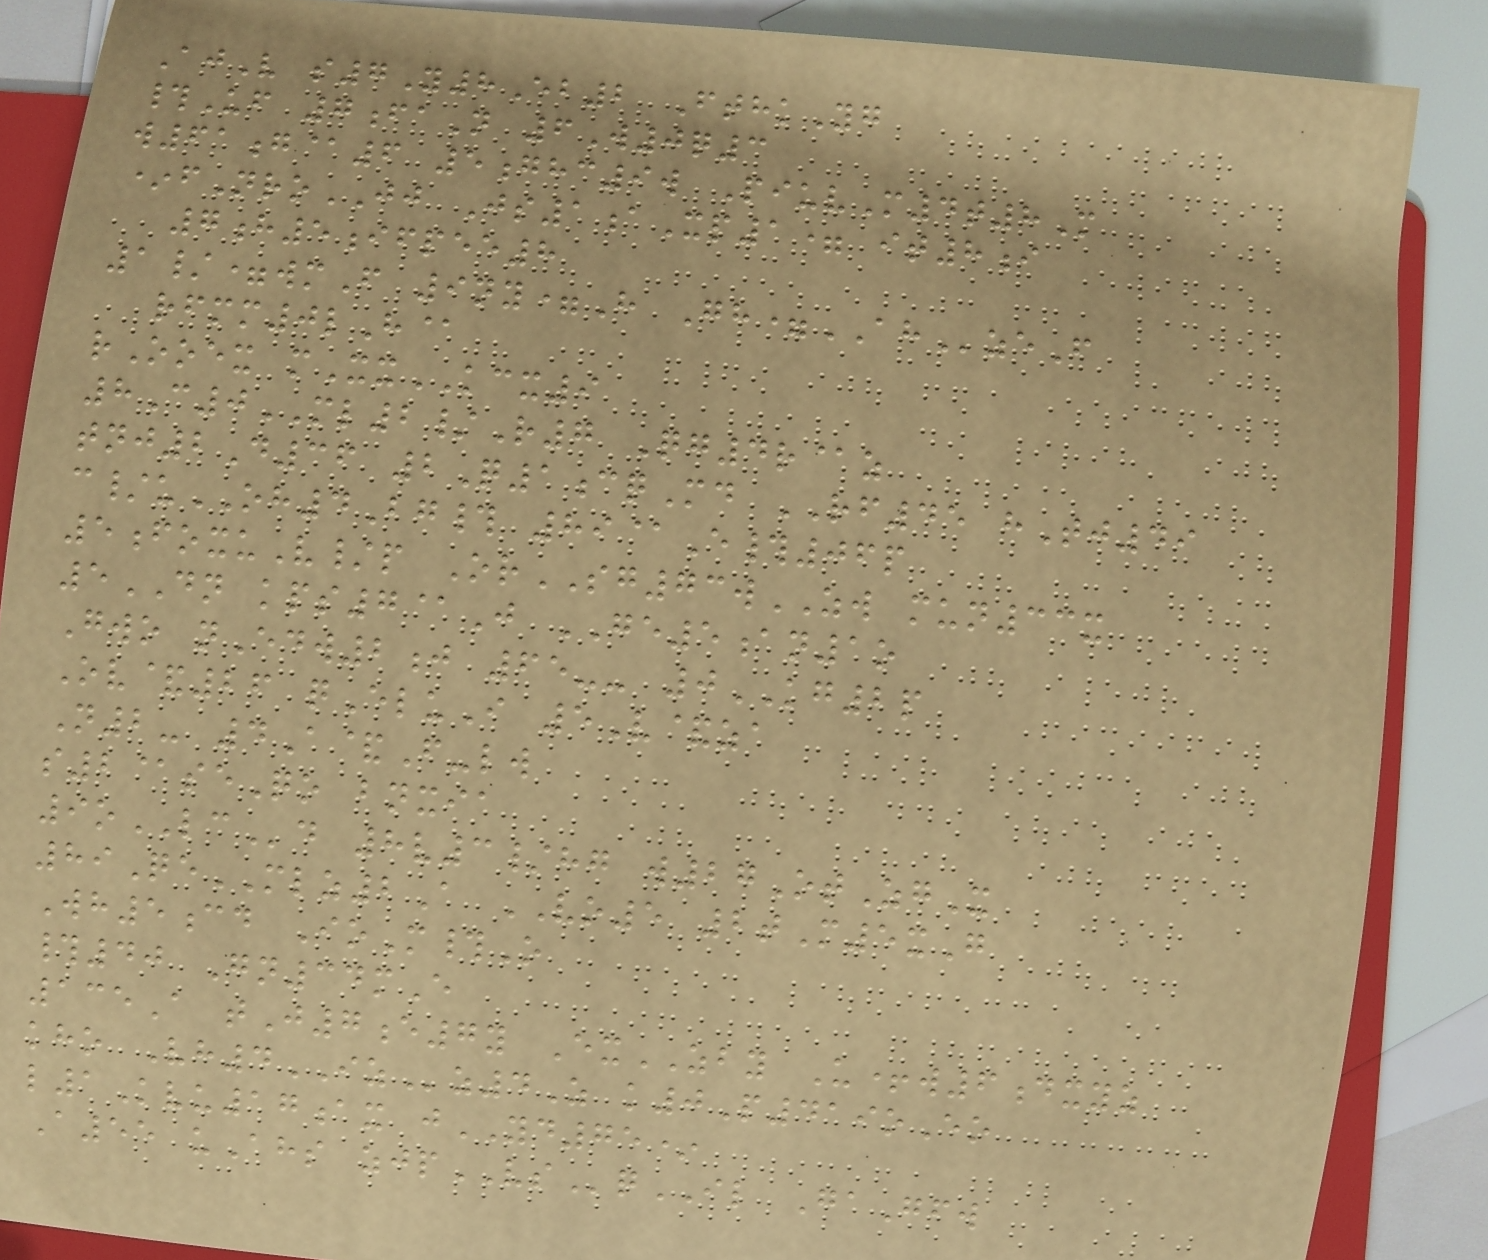AjV s7Y8Eb2 FthkYg
#Uf 7faN 6W0q3
w61g@6 5ghc9w PiuvM4t8M
*fNroJJ Js1aXp1= it8i
7h5ifpee8
1/=wmF 9ny=H Gh=AHzeF
rfmm0lH@
rOoex mXxKCX9
8C0ML2/R7 Qg4r@z
tnj2D36 2Q1cqMd RF45 hTj49
c/uOH4Bg# 89@E#06p
5foxuV/p OrSG73wZW mun33x
5DN kps7@J GE5an1o
Gwo nEdw2j 65-- 0KG2p
Ov&26 qEluI 5V&za
N2- 4A&F-lw
s2@seQo bnxia
9oLCd 8v3/hg w27OtZgX
89QeMLZ2A VO5 2tM5xG
Wh5cd IoM#O
#40 Gn34mE
135A tJ7e7y ExZBY U+w6dxyz
kho Vh4IZz4Z k0P419oEo
l1Kvu17ax jYD75*
A55 uAhs zjpVSqIL GaGfw
